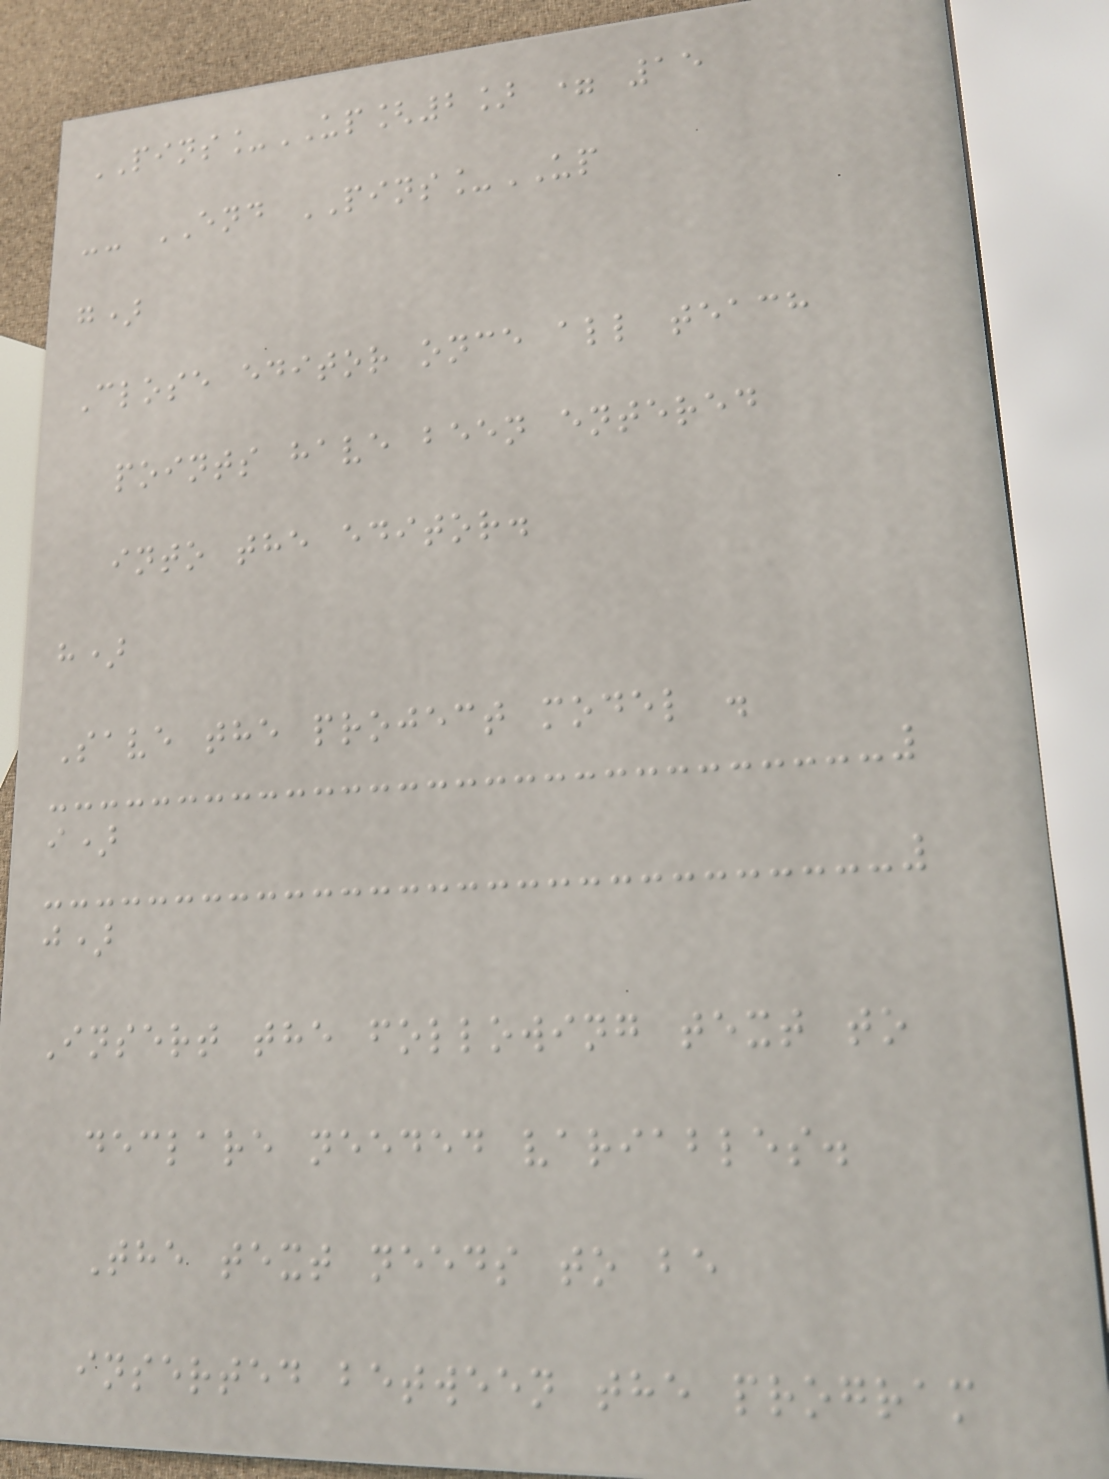PINS_UP[2] = 15
-- END PINS_UP
g)
Close editor once all teach
points have been entered
into the editor.
h)
Save the project model .
i)
j)
Insert the following text to
declare needed variables.
The text needs to be
inserted between the program
